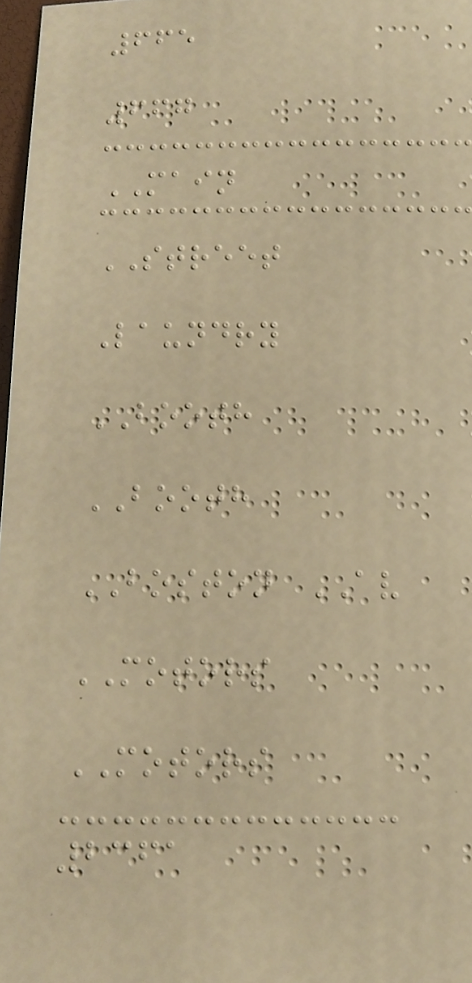665
667
MAIN
STREET
Laundry
BOOTH
BOOTH
BOSTON AV
MOTORS
MOTORS
2361
